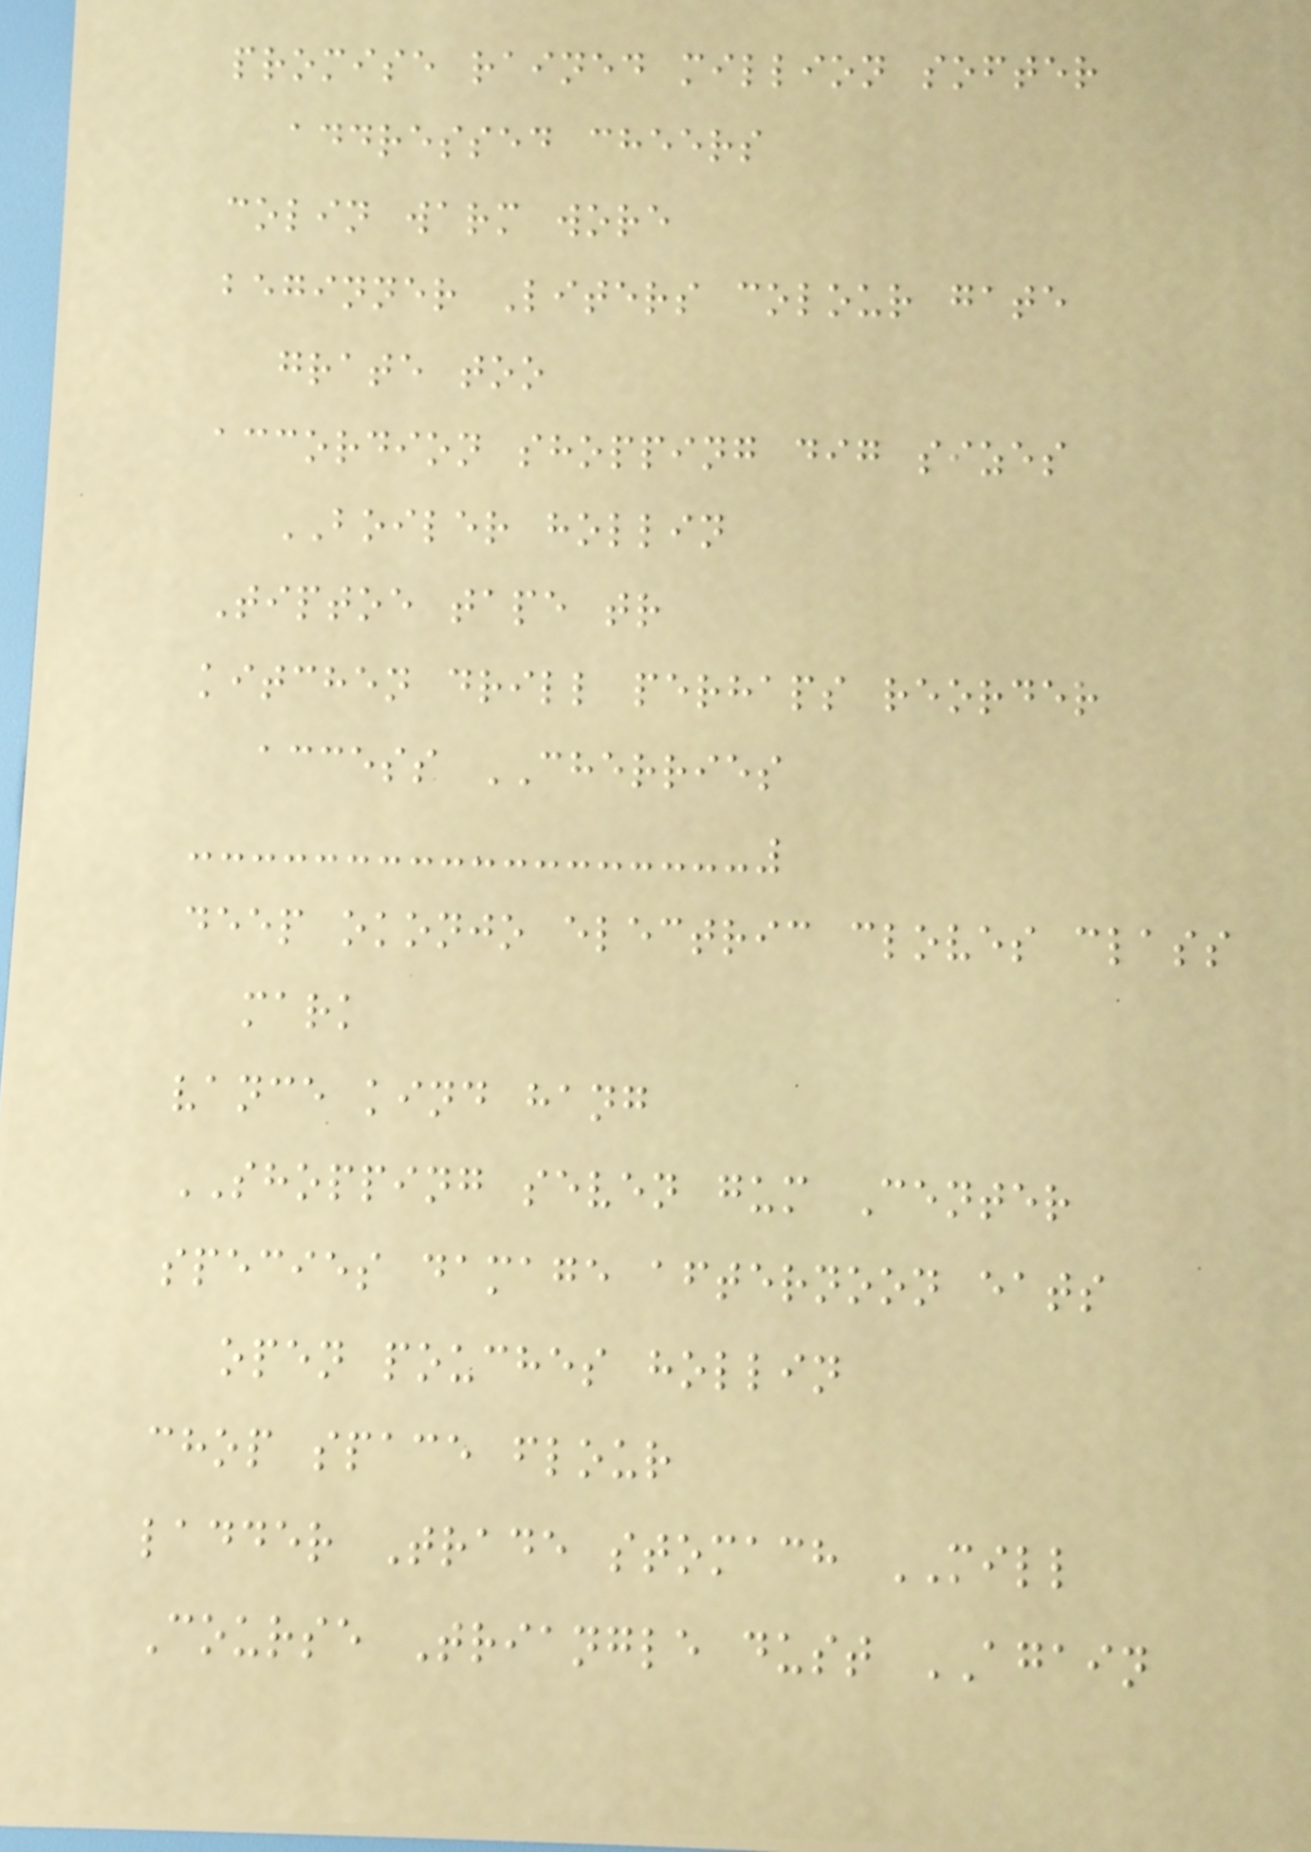promise rained million softer
addressed cheers
colin warm wore
beginner Liters colour gate
grate too
accordion shopping dig sizes
BOILER hollin
Tiptoe tape tr
kitchen drill perhaps reorder
access CHERRIES
deep okonjo electric cloves class
mark
vance kind hang
SHOPPING seven gum Center
species damage afternoon eats
open pouches hollin
chop space flour
ladder Trade stomach MILL
Course Triangle dust AGAIN
